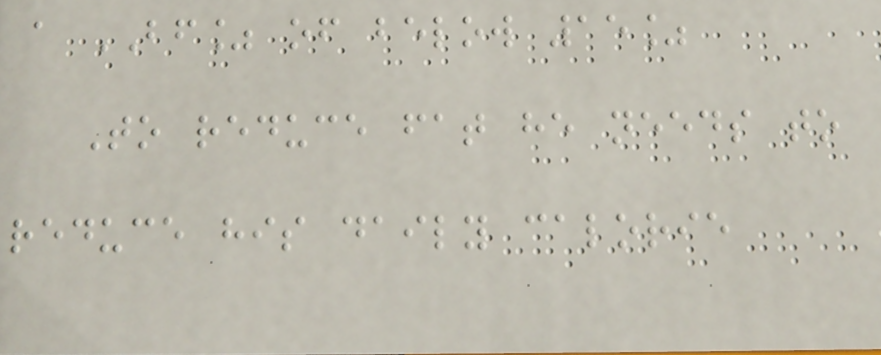a BF% of below 15%
To reduce fat he needs to
reduce his daily calorie
